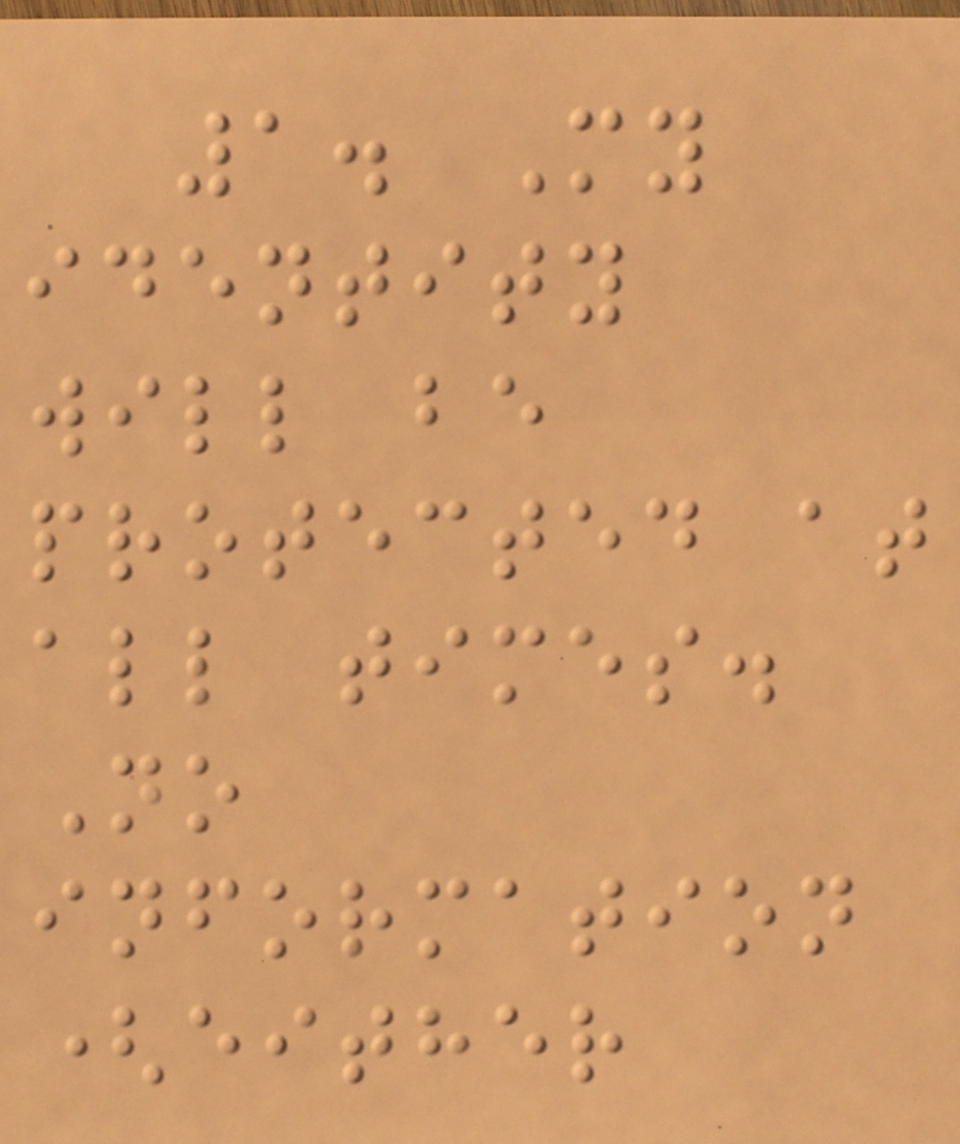1. My
identity
will be
protected at
all times.
No
information
(either
